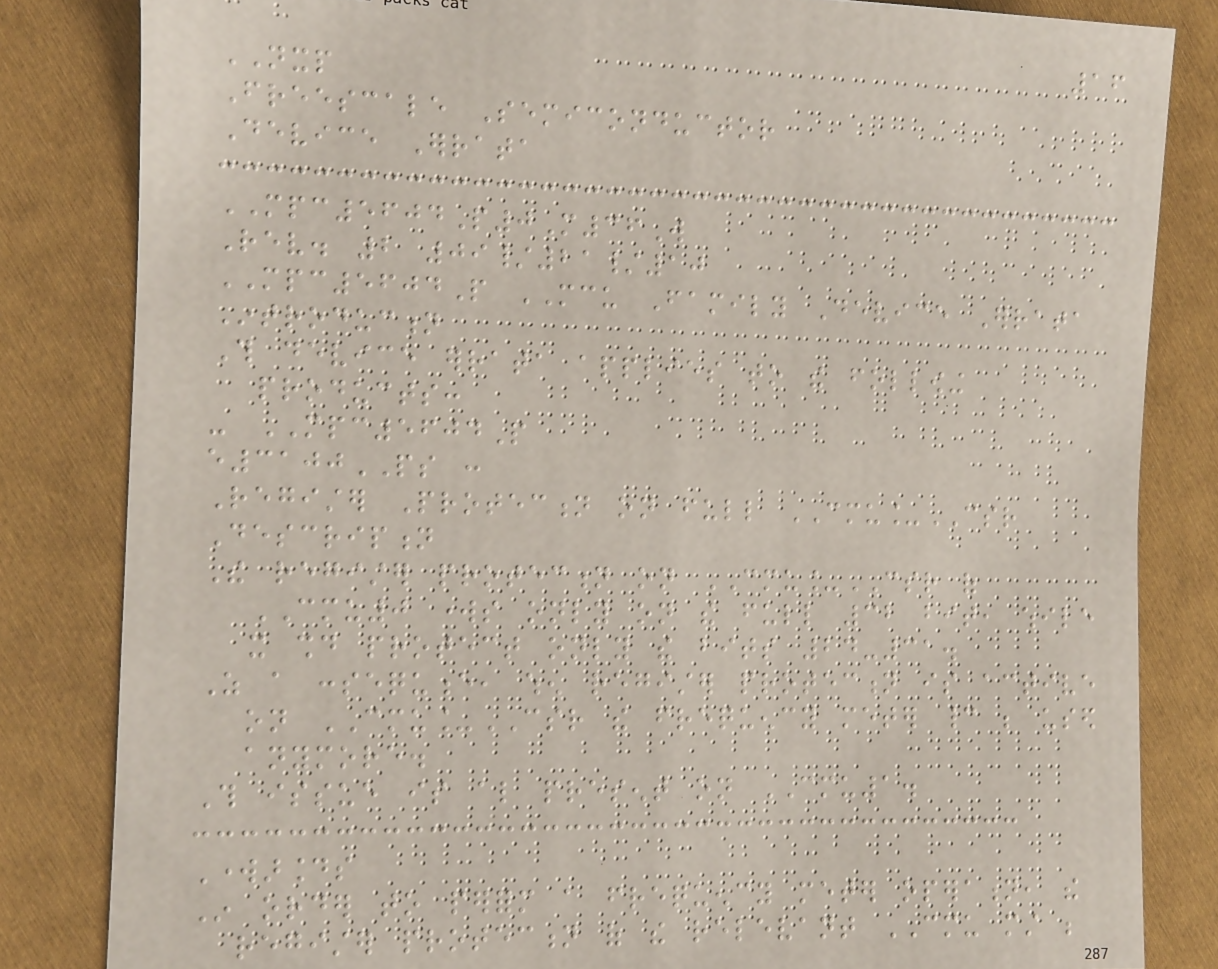16
NXP
Freescale Semiconductor
Device Errata
MPC5604P0M36W
Rev. 2 09/21/10
MPC5604P MCU Family Device Errata
Introduction
This device errata applies to the following
products:
- MPC5604P
e3100PS :
Register Protection on full CMU_CSR
Description
The register protection on CMU_CSR of
CMU0 works only on the full 32 bit, while
it should protect only the bits 24-31.
As a consequence, when register protection is active
on CMU_CSR the frequency meter cannot be used
anymore.
This issue is also present on CMU1.
Workarounds
In order to perform a frequency meter operation, the
register protection of the relevant CMU must be
